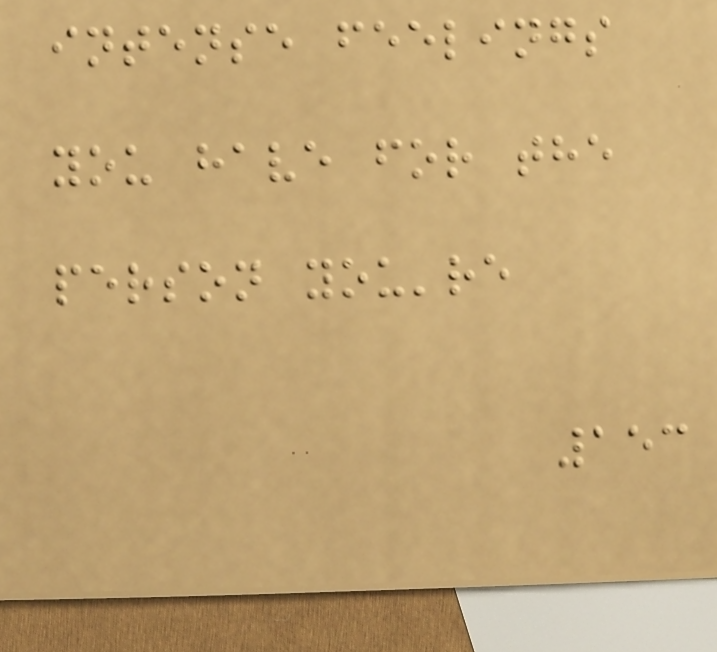intense feelings
you have for the
person you're
153
